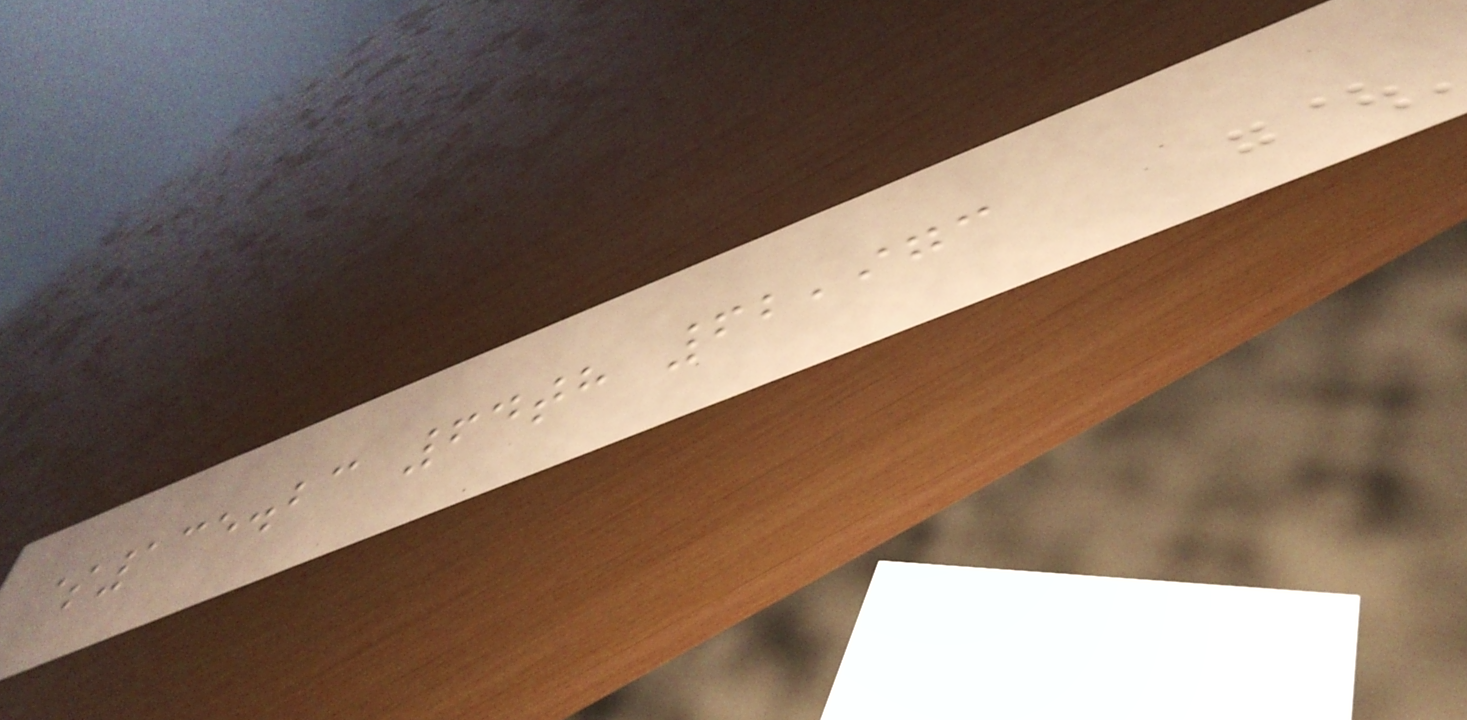$135.23 64th 62,973
